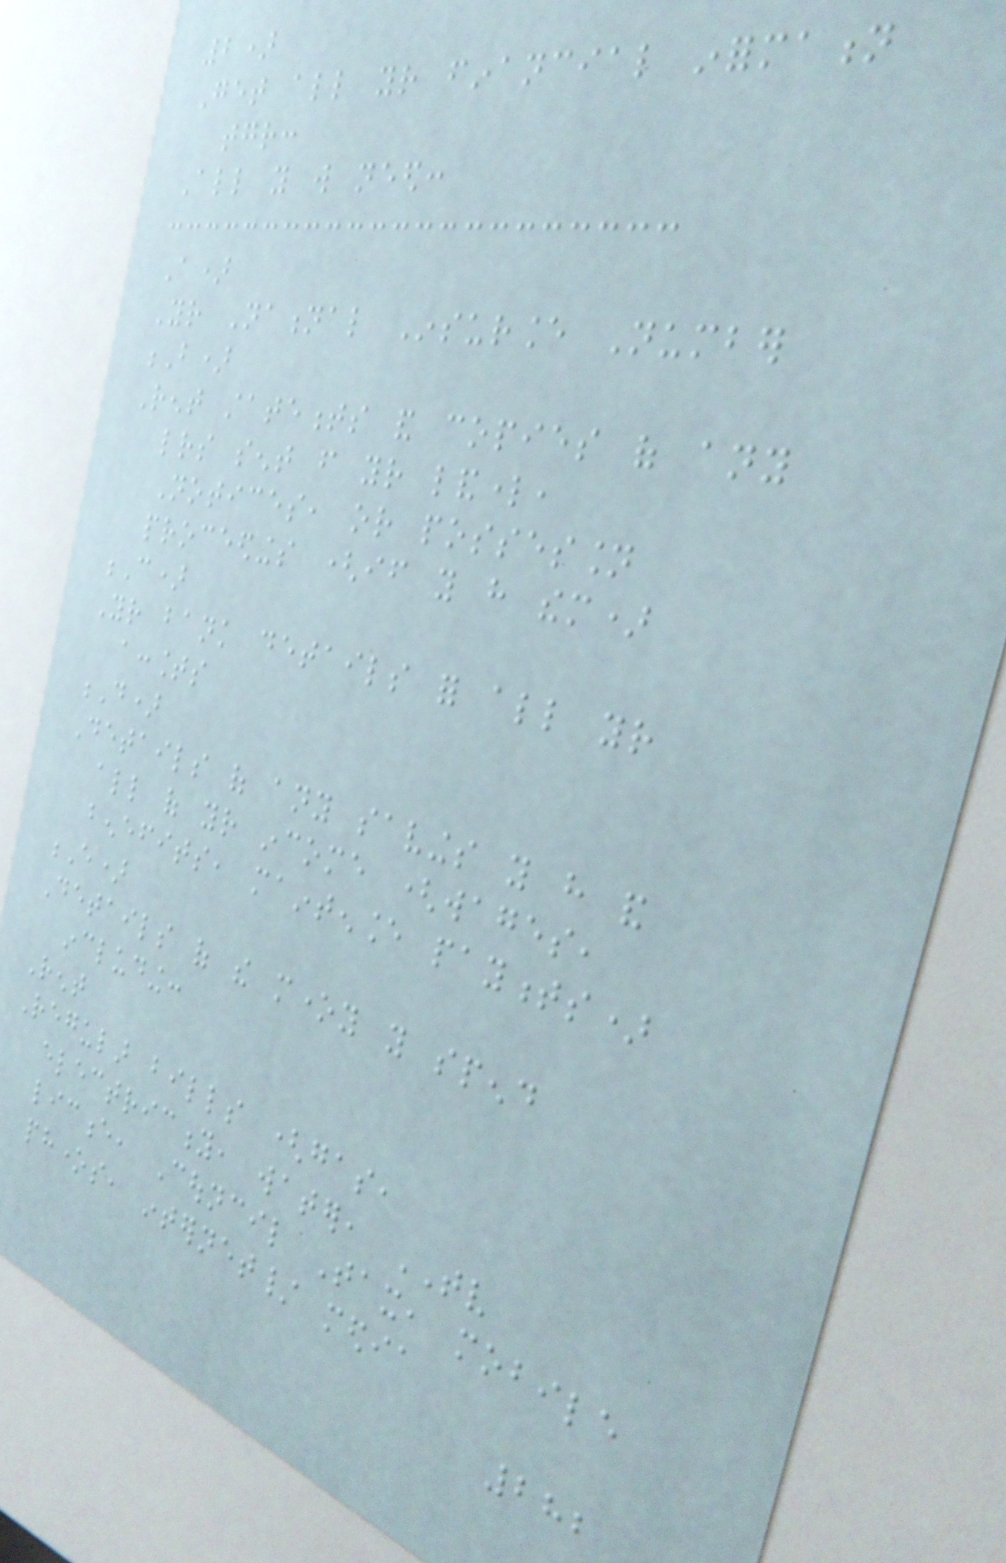2)
Get all your financial information
together:
All you will need:
A)
Your National Insurance Number
B)
Rent statements and copies of any
letters sent from your landlord,
Notices, or possession
proceedings (if you have them)
C)
Your bank details for all your
accounts
D)
Details of any savings you have and
all of your income (wages,
benefits, maintenance payments)
E)
Details of the money you spend
including:
Rent
Regular bills (gas,
electricity, water, TV
licence, Council Tax, mobile
phones, internet/ media
282
